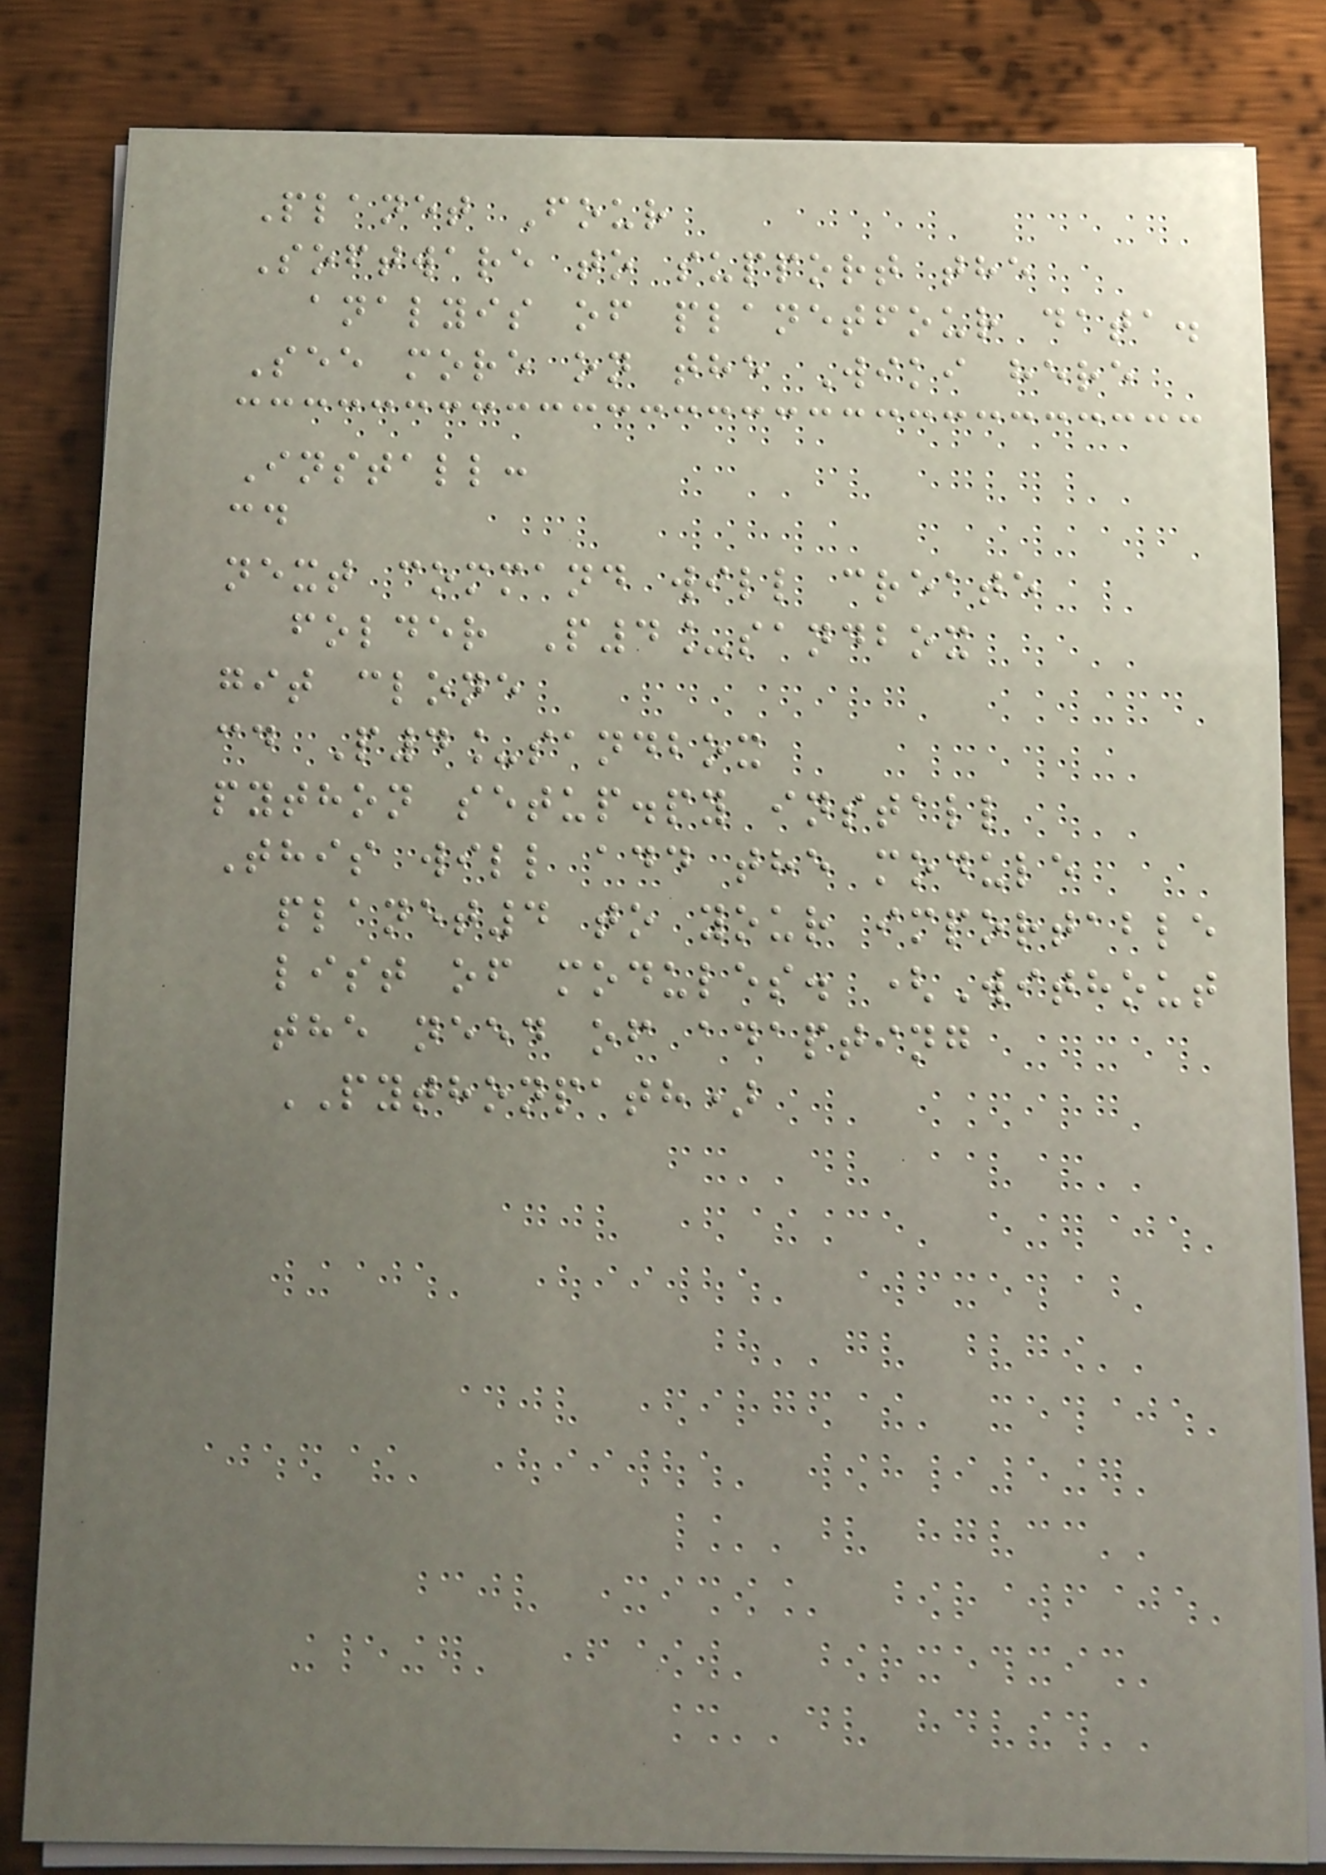Planet Four
Software to support the
analyis of planetfour data.
See more on the Wiki here
Install:
cd
next command will create
folder P4_sandbox
git clone
cd P4_sandbox
python setup.py install
This will add the module
planet4 to your importable
list of modules. (Without
the need of adapting
PYTHONPATH)
